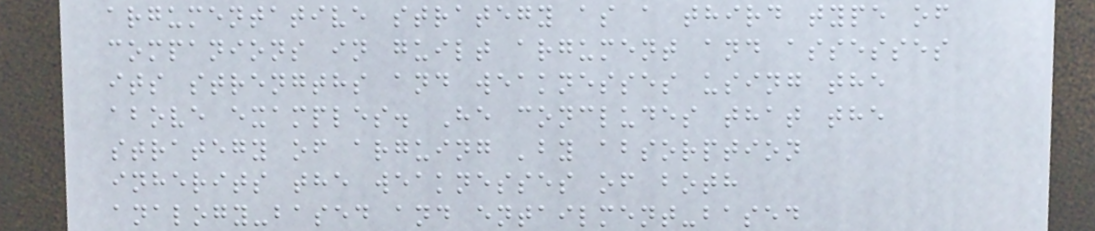argumentative strategy as a third type of
companions in guilt argument and assesses
its strengths and weaknesses using the
above examples. He concludes that the
strategy of arguing 'by absorption
inherits the weaknesses of both
analogy-based and entailment-based
